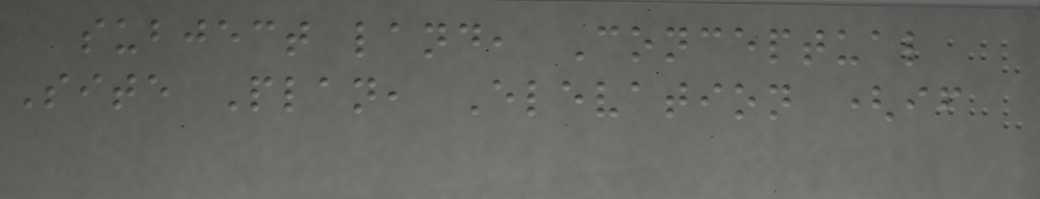subject land, Conceptual
Site Plan, Elevation (if
